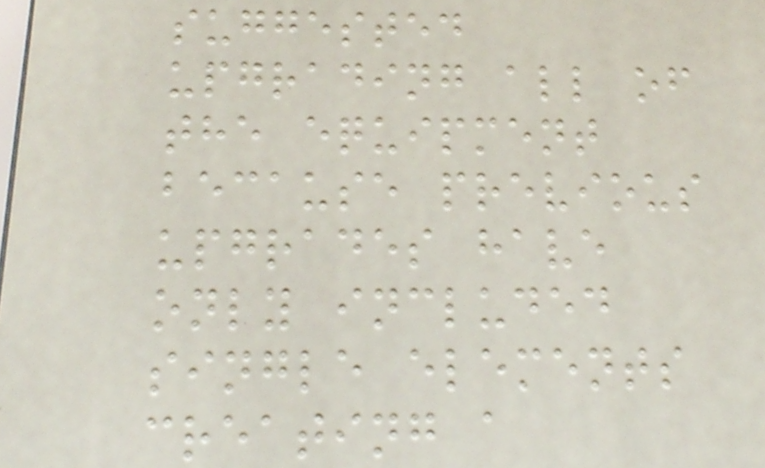suggested
upgrading all of
the equipment
because previous
upgrades have
only included
single elements
creating a
